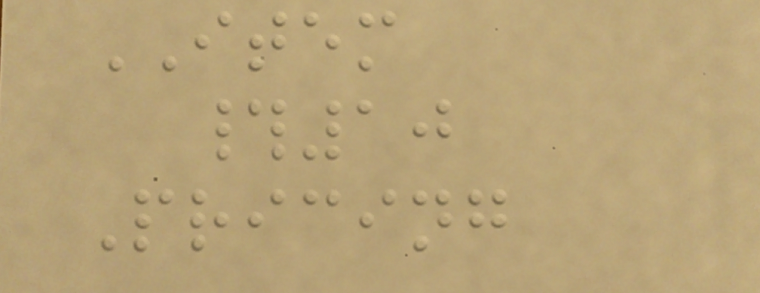ITEM
#10
Pricing
